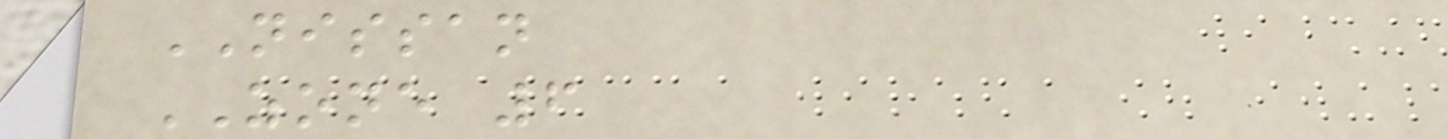NISSAN
ZONE 6
